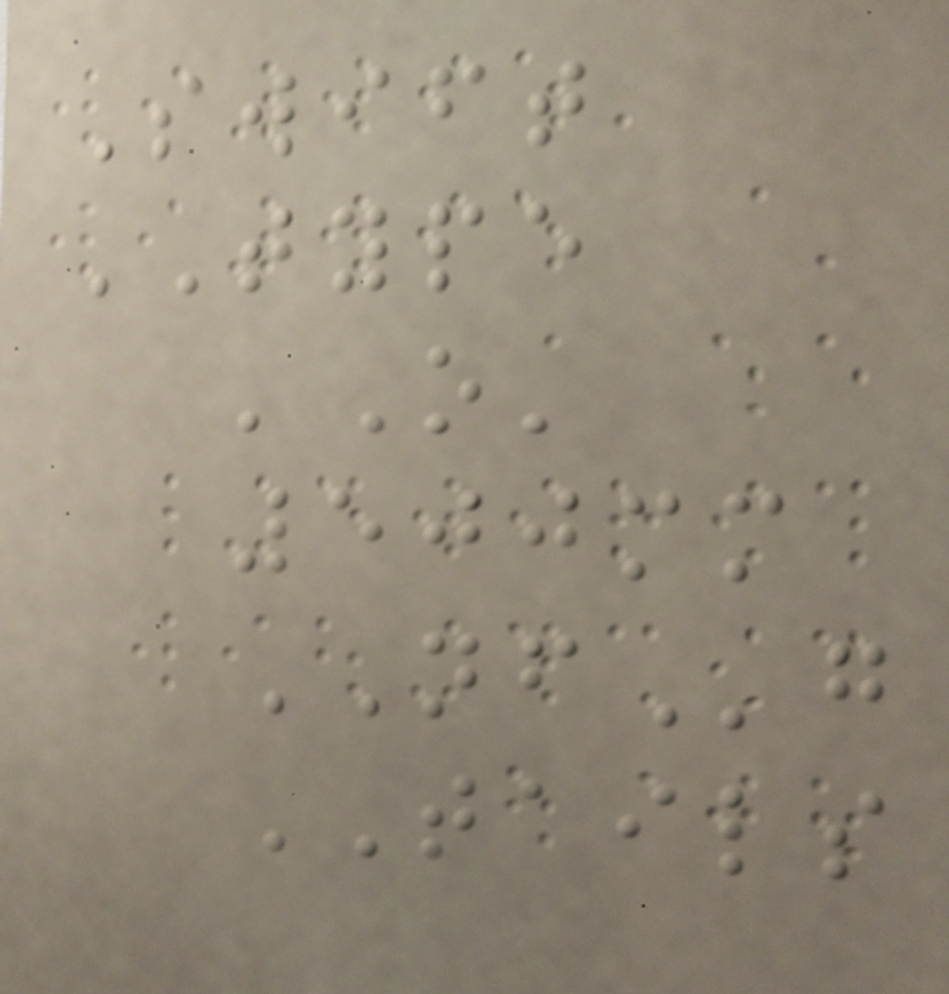Swift
TYPE
'O'
500mm
NFg
TAILS
